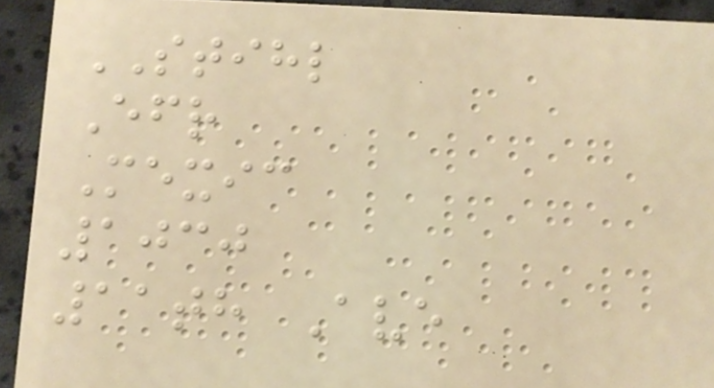STIHL
Efr
Mexic
1030
11th Ave
